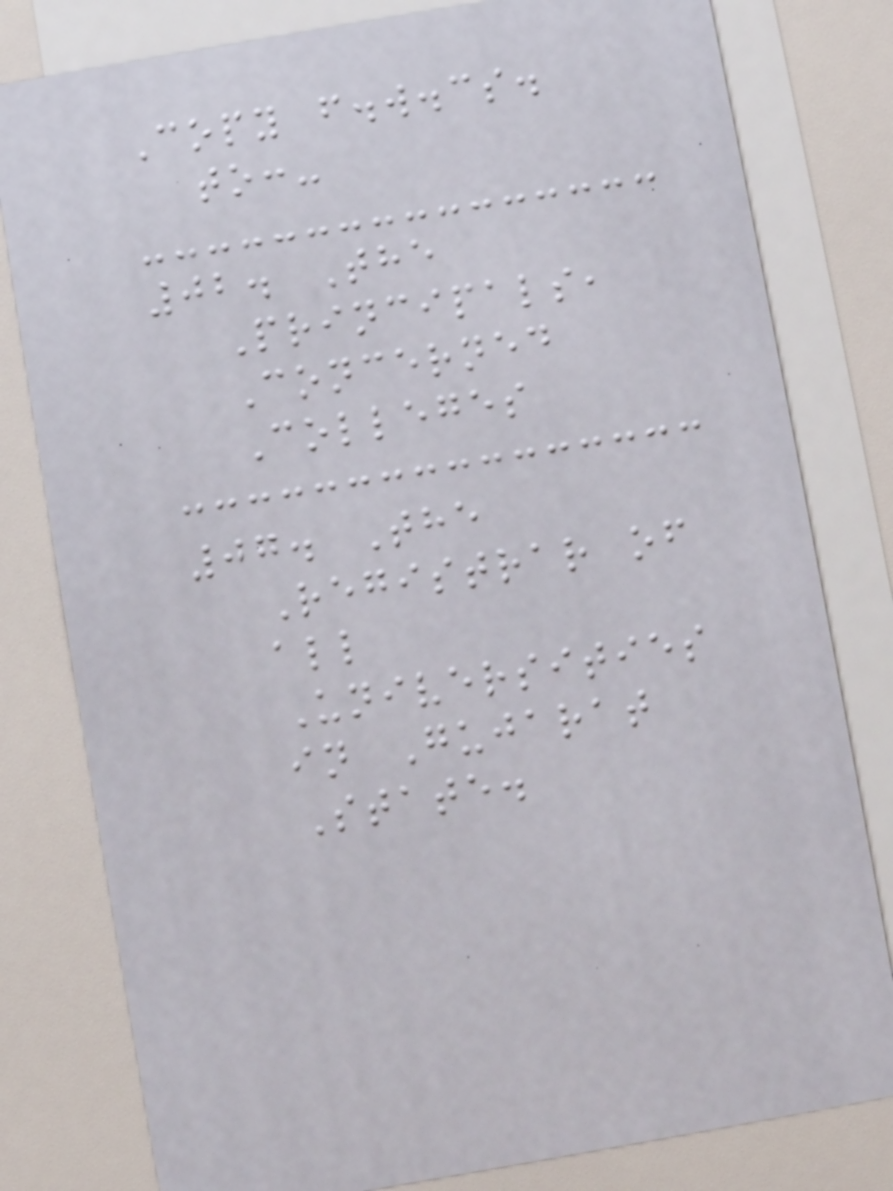Copy f.w.cs.
to:-
02. The
Principals,
Concerned
Colleges
07. The
Registrar of
all
Universities
in Gujarat
State.
